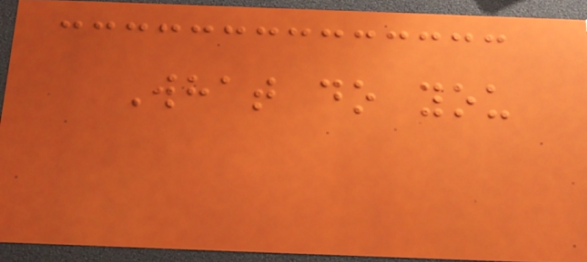What do you
